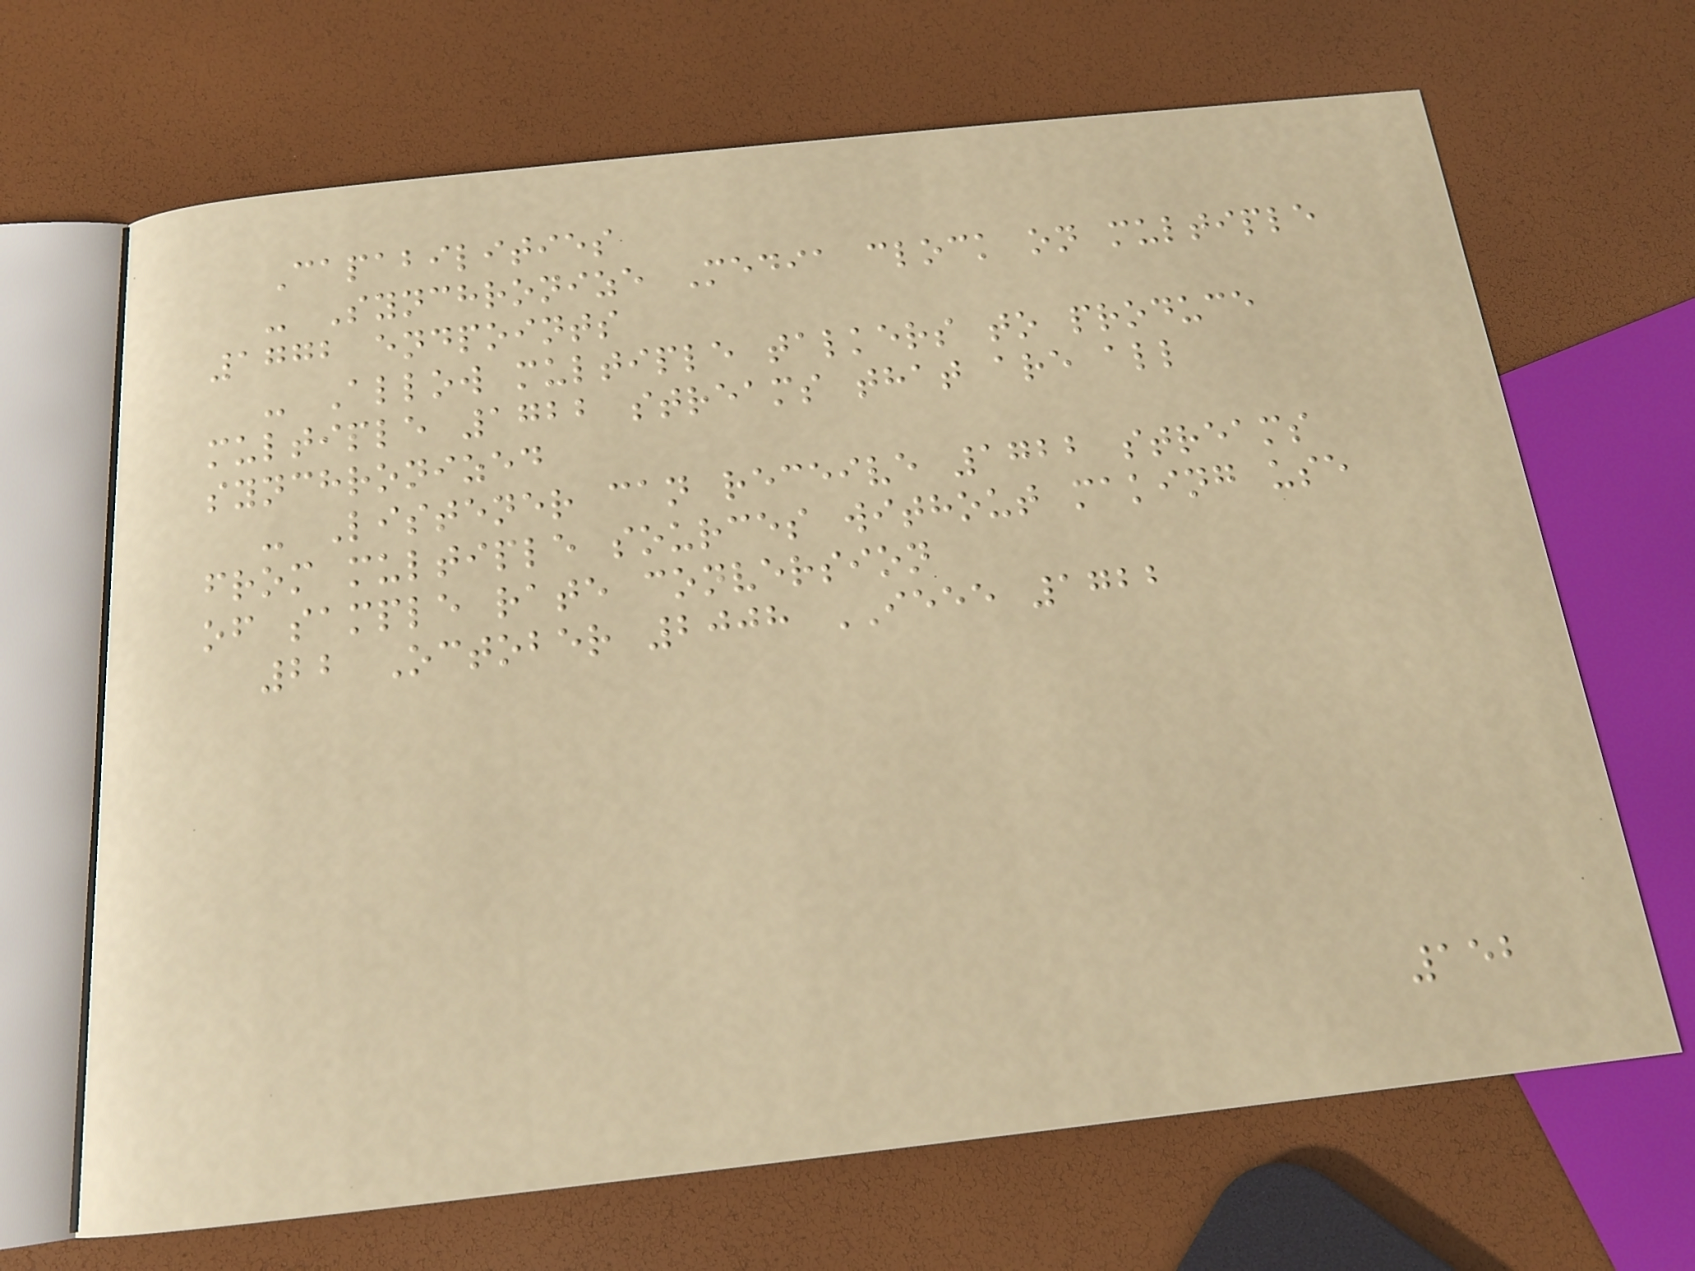Capabilities
- Synchronize Media clock on multiple
1772 endpoints
- Allow multiple talkers to produce
multiple 1722 streams that are all
synchronized
- Listener can receive 1722 streams
from multiple sources without making use
of sample rate conversion
22 October 2008 IEEE 1722
152
